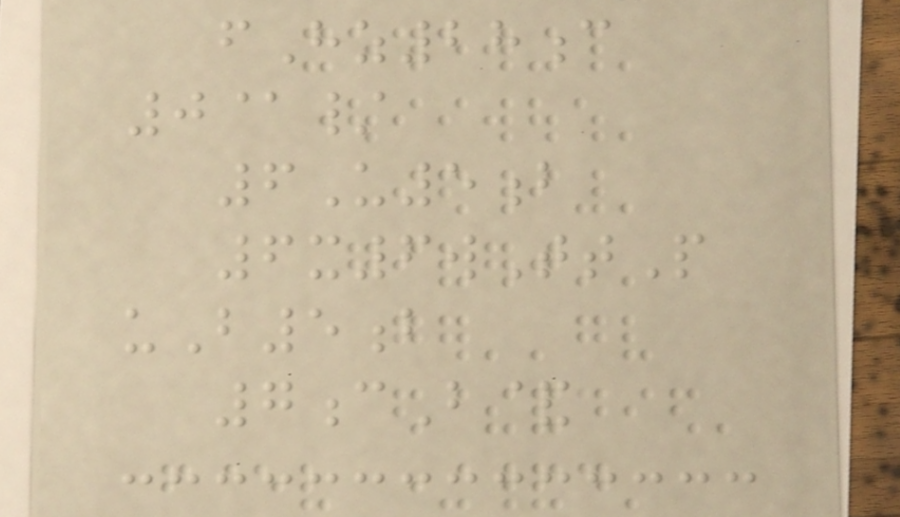fHz28c
0@/
6U5b
6x6wTtP
uB5b
7cB&
